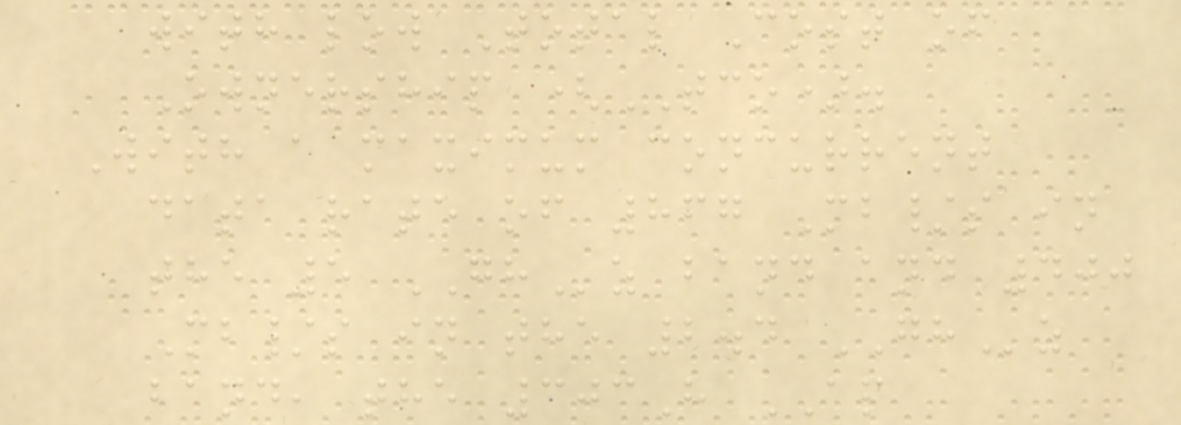with low Total Cost of
Ownership (TCO).
With a maximum concurrent
data rate of 867 Mb/s in
the 5 GHz band and 400
Mb/s in the 2.4 GHz
band, the 303H AP
